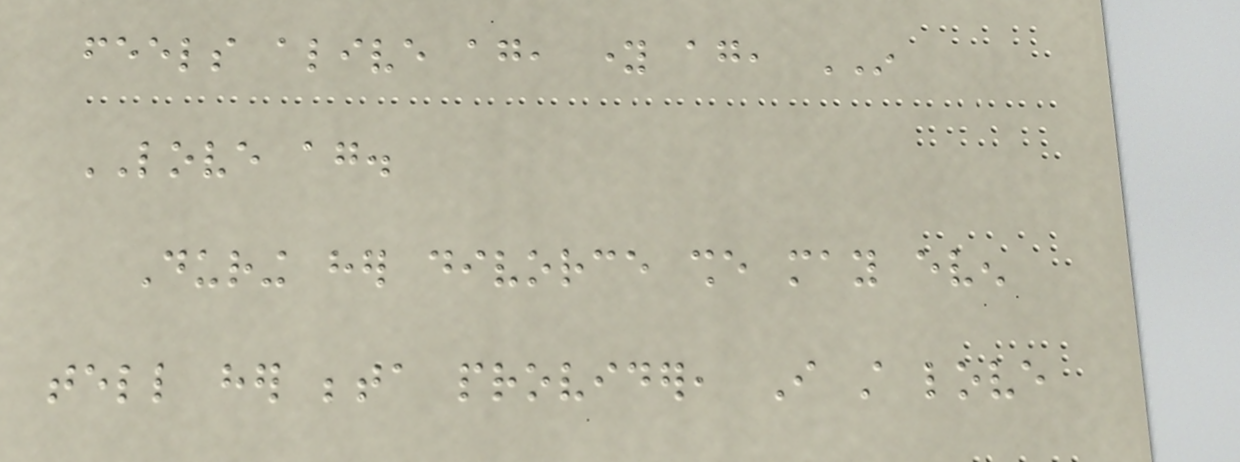feels alive again, young again, IN
LOVE again.
During her divorce she may even
tell her beta provider, I still love
